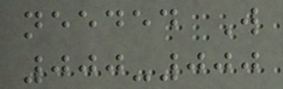needed W
000-000
